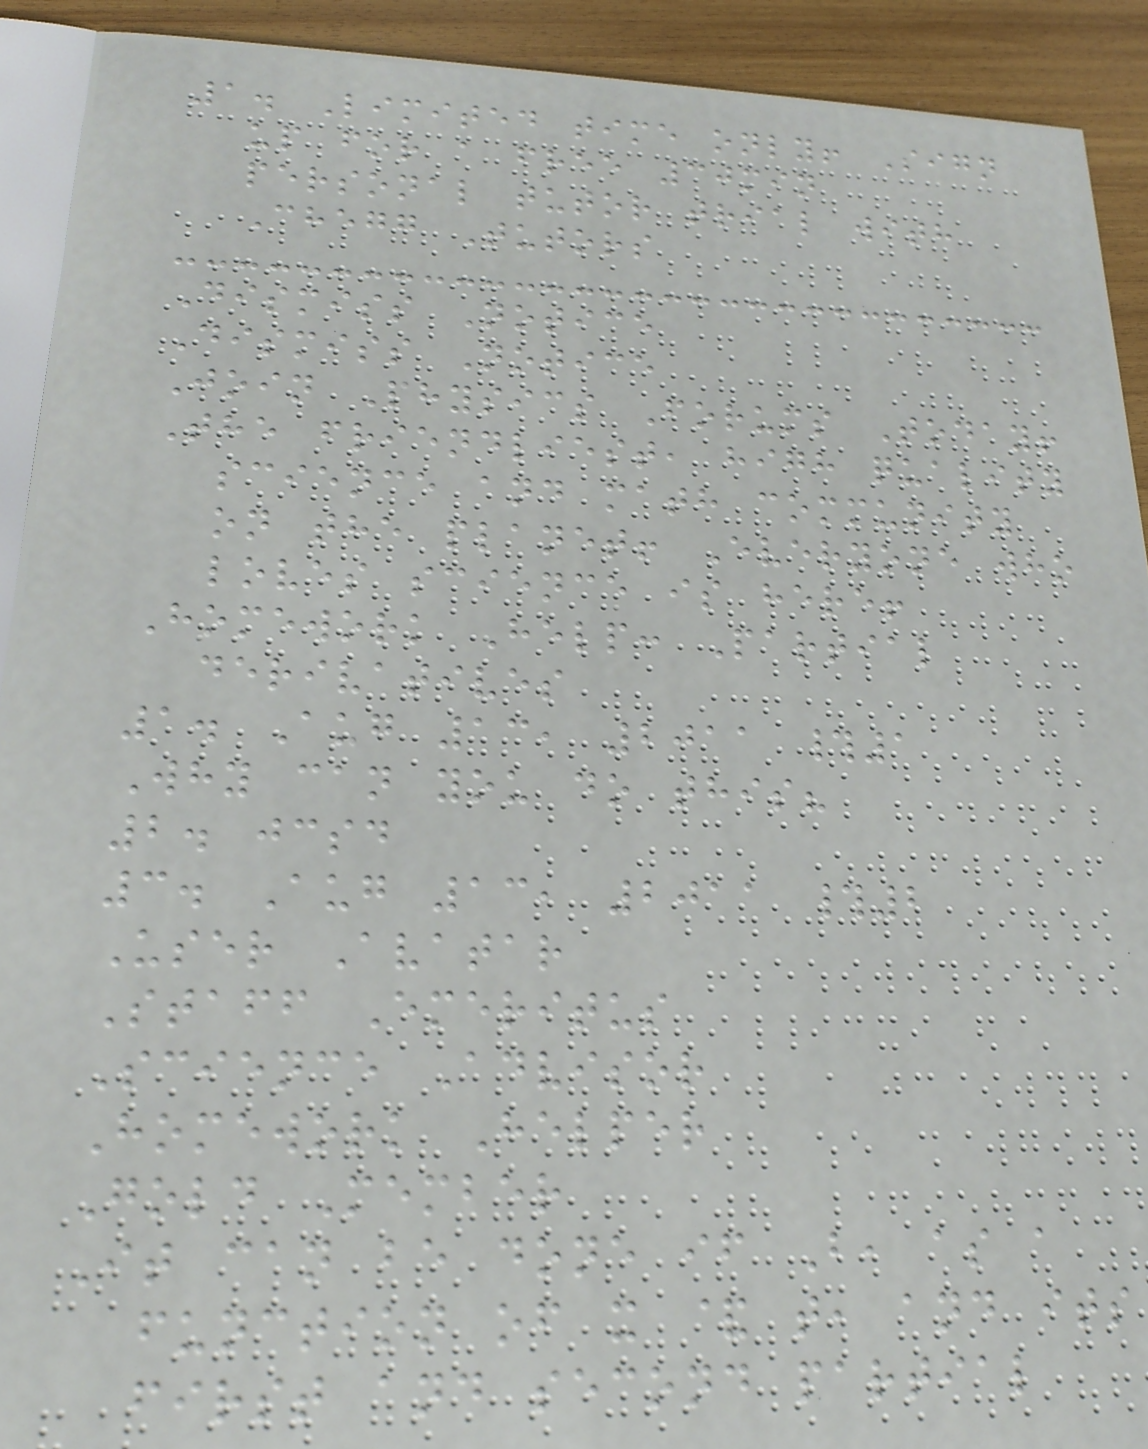1. Limited time only! Sign
up for a free 30min
personal tutor trial with
Chegg Tutors
Dismiss Notice
Dismiss Notice
Join Physics Forums Today!
The friendliest, high quality
science and math community
on the planet! Everyone who
loves science is here!
Homework Help: Partial
derivatives
1. Aug 13, 2011 #1
Why can you do this?
2. jcsd
3. Aug 13, 2011 #2
User Avatar
Staff Emeritus
Science Advisor
Homework Helper
Gold Member
It can be done if B, as a
function of x & t, and its
first and second partial
